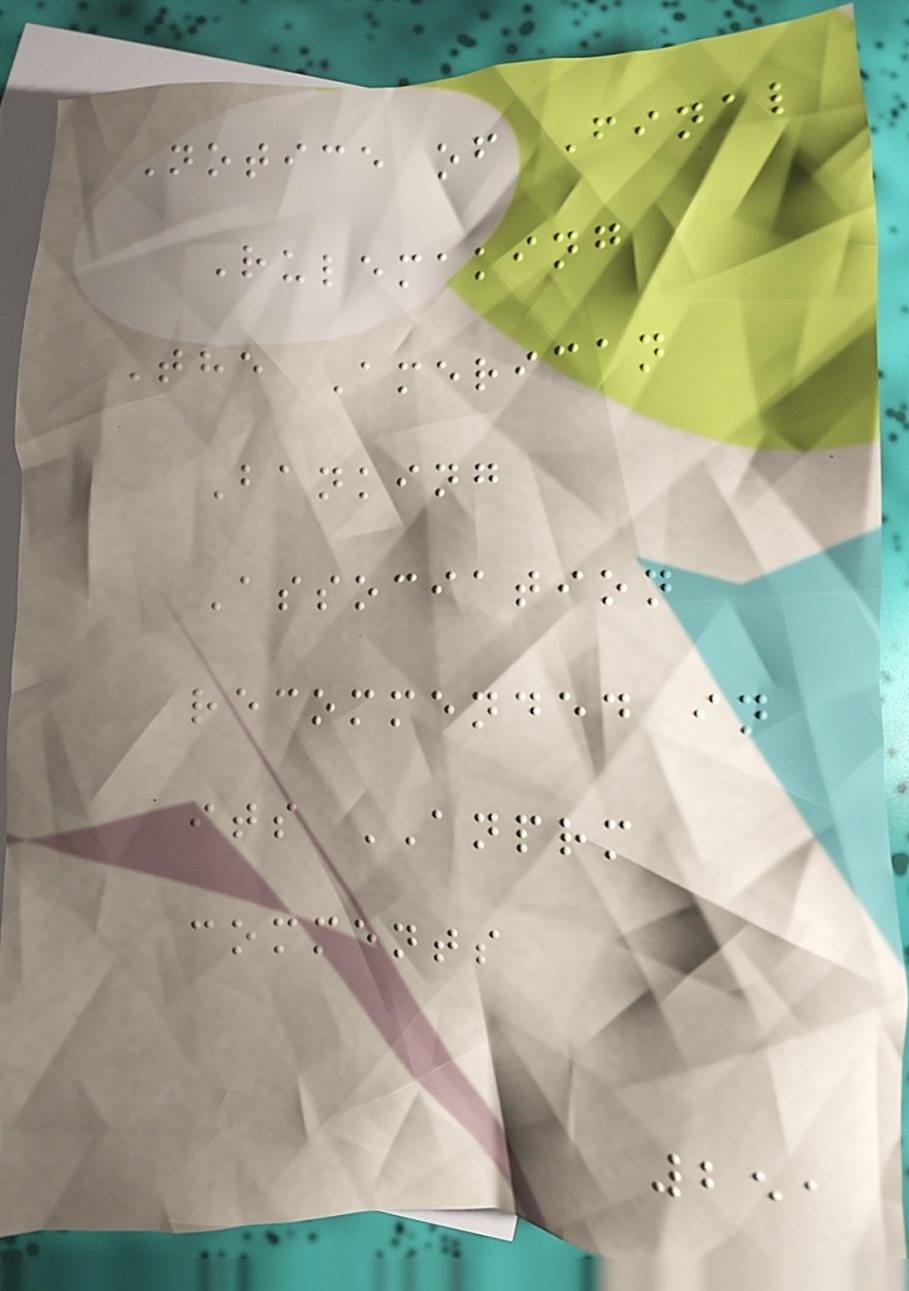Notice of Final
Rulemaking
The American
Banking
Association
recommended in
its ANPRM
comments
251
